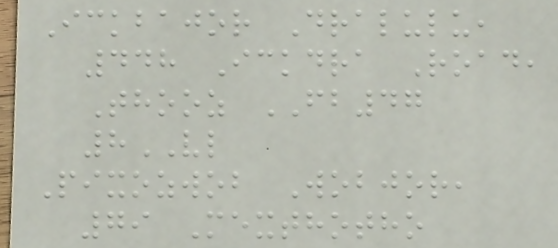Ickbajor Dralulu,
448 Ickdra Road,
Thooz FB47
8VL
Pixozwob Wobjor,
79 Mexthotho
